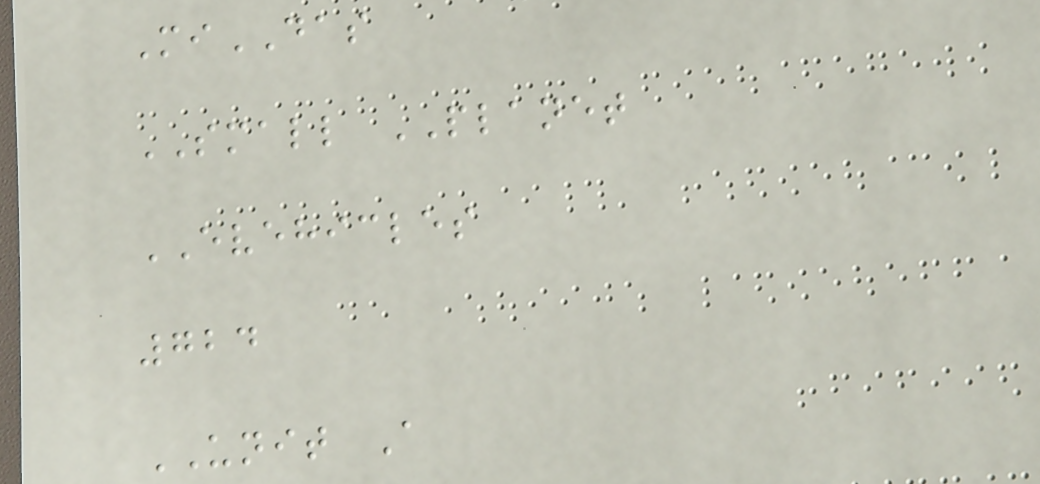MiDAS
SMALL PLANET
EVEHICLES
724
UNIT A
